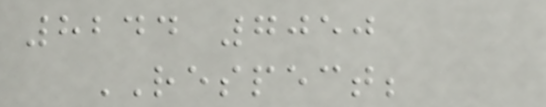8244 7050
RESPECT;
